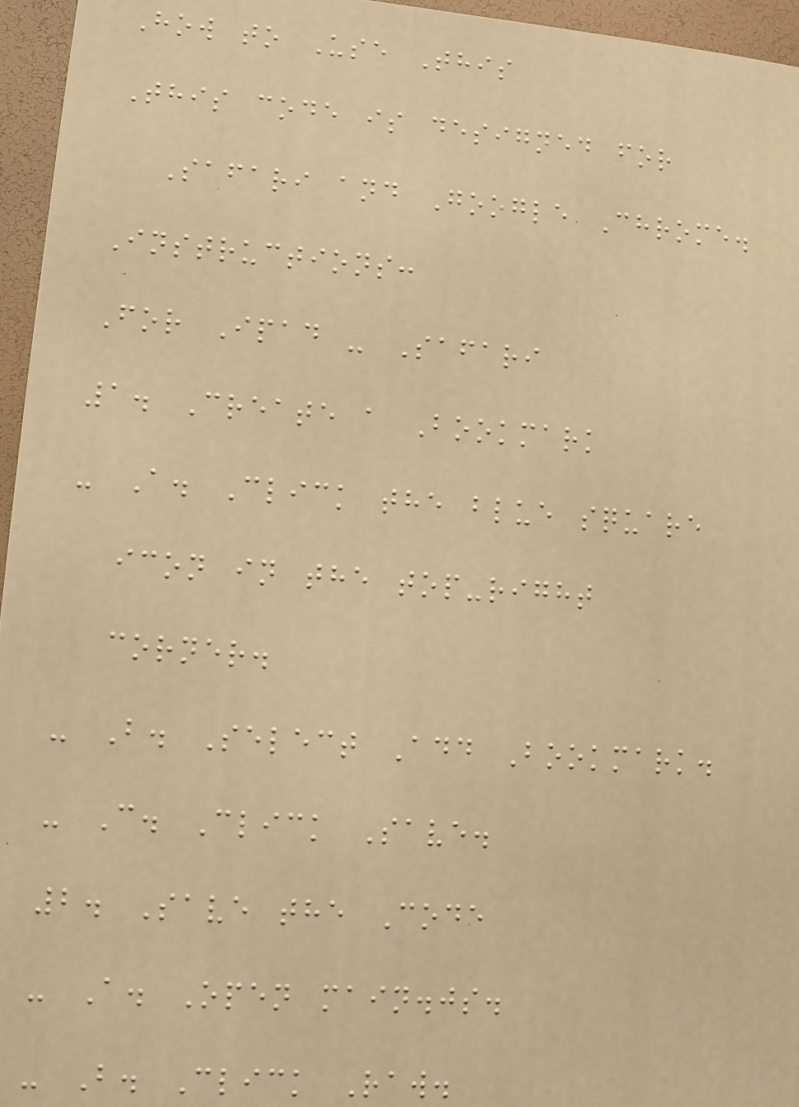How to Use This
This code is designed for
Safari and Google Chrome.
Instructions:
For Ipad - Safari
1. Create a Bookmark
- A. Click the blue square
icon in the top-right
corner.
- B. Select Add Bookmark.
- C. Click Save.
2. Save the Code
- A. Open main.js.
- B. Click Raw.
